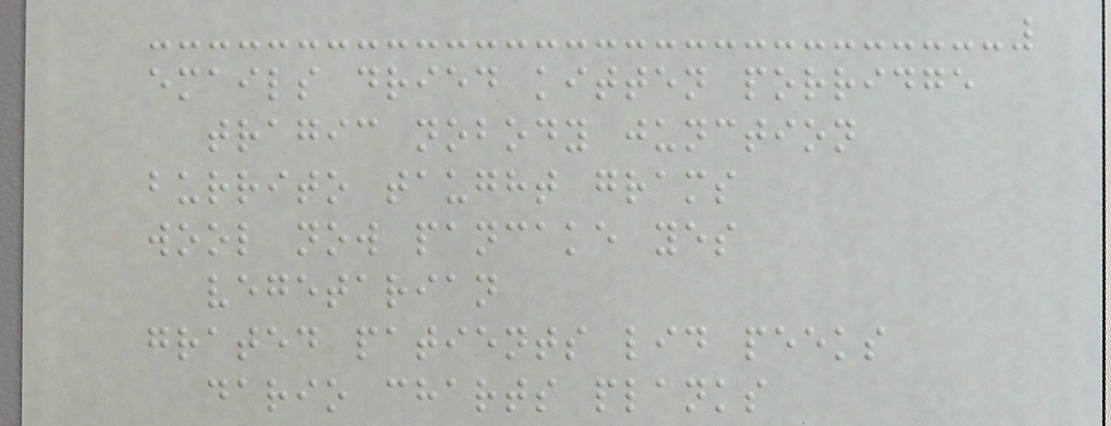emails dried kitten porridge
tragic nobody junction
burrito taught grams
wool now pancake yes
vegetarian
grated patients lid peeks
dario charts planks
